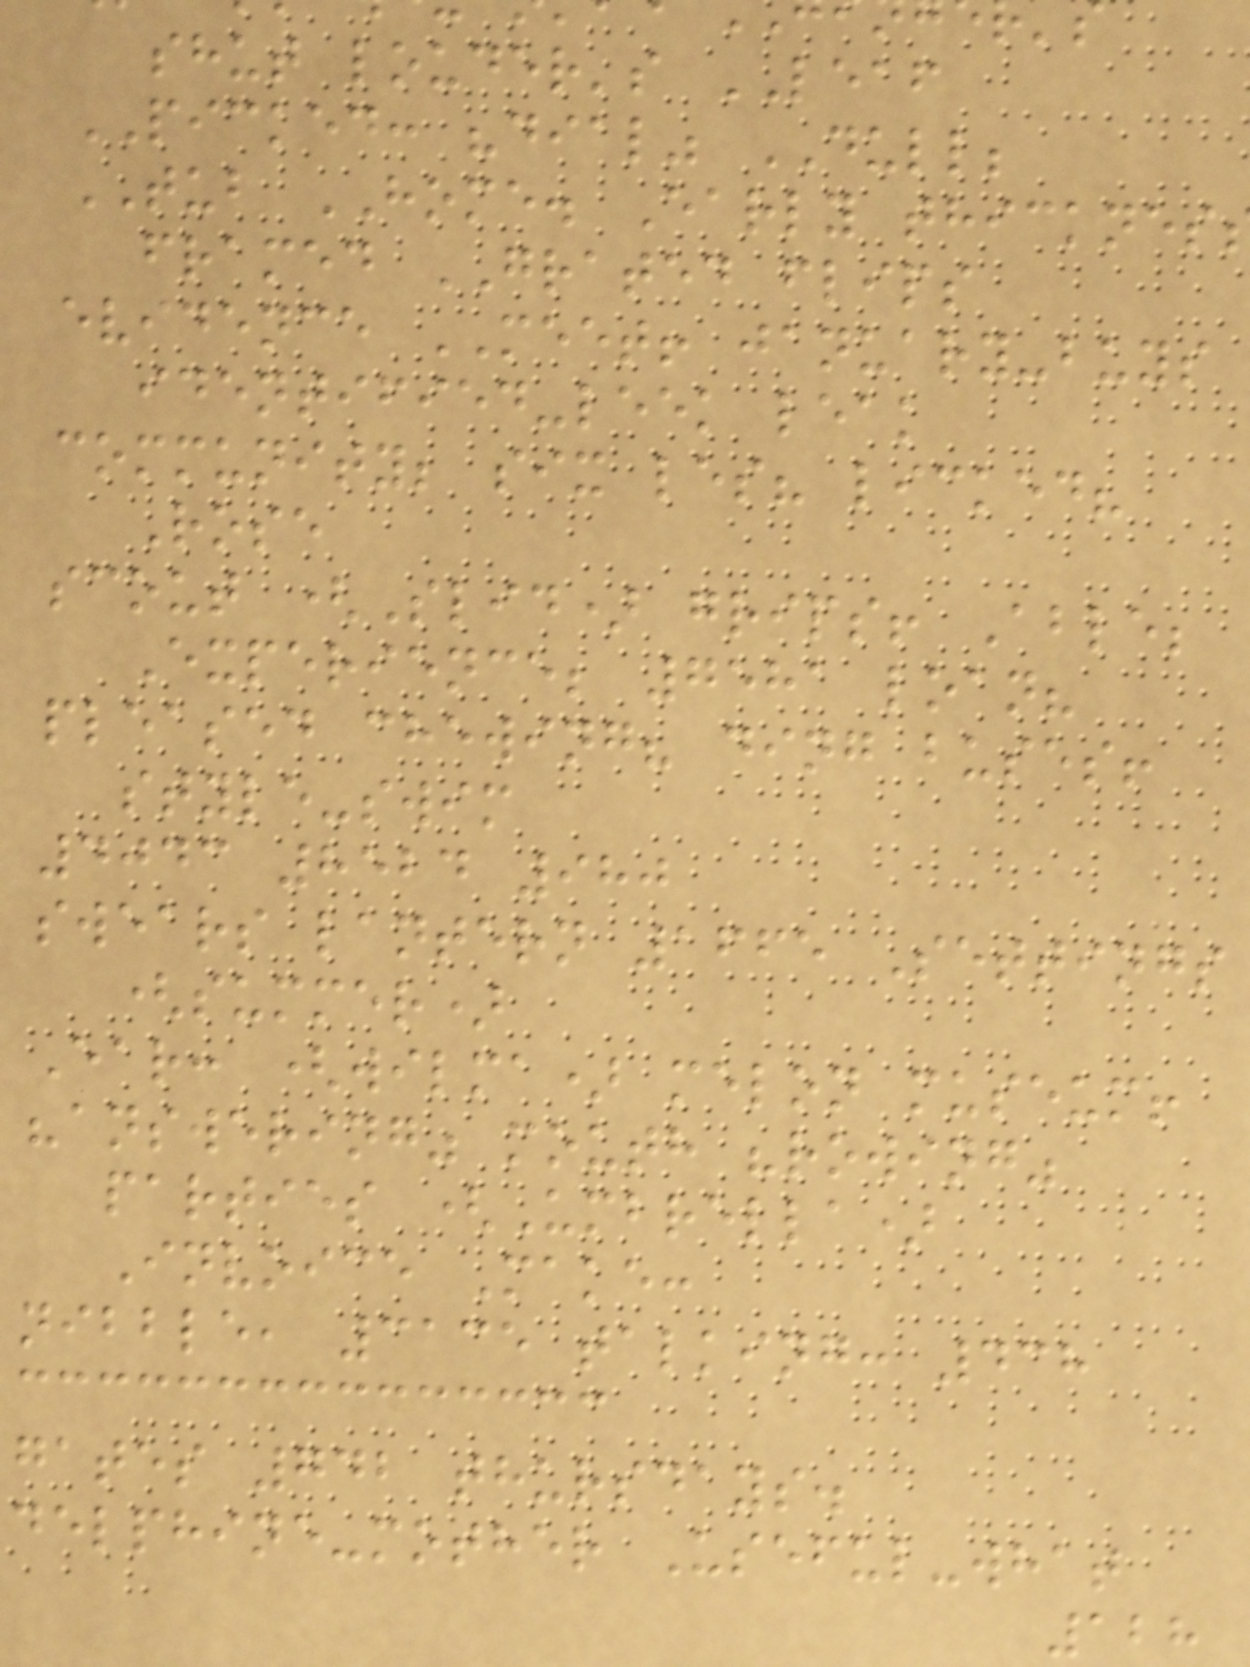shut louder's LEAF
PICKED: "dial" DULL;
TUB HOME. Early thicknes
framed GRATED flips
evidence MEET! january-buys
identified-leek leak
community; six les? licked?
Rose
scout (Slid) grips! Able;
Experience; 7581 loan?
pleased chewing? ding buses!
style-swim
4043 8524 980
swears lantern 1665 Settings
(summer)
Ear: (wilma) melon museum!
"answering" mouth "rowing"
parties (Umbrella)
Invoice Make:
nibble, 3135 talking: 438
gates 742 thursdays.
delphine-mother Useful-what
128
